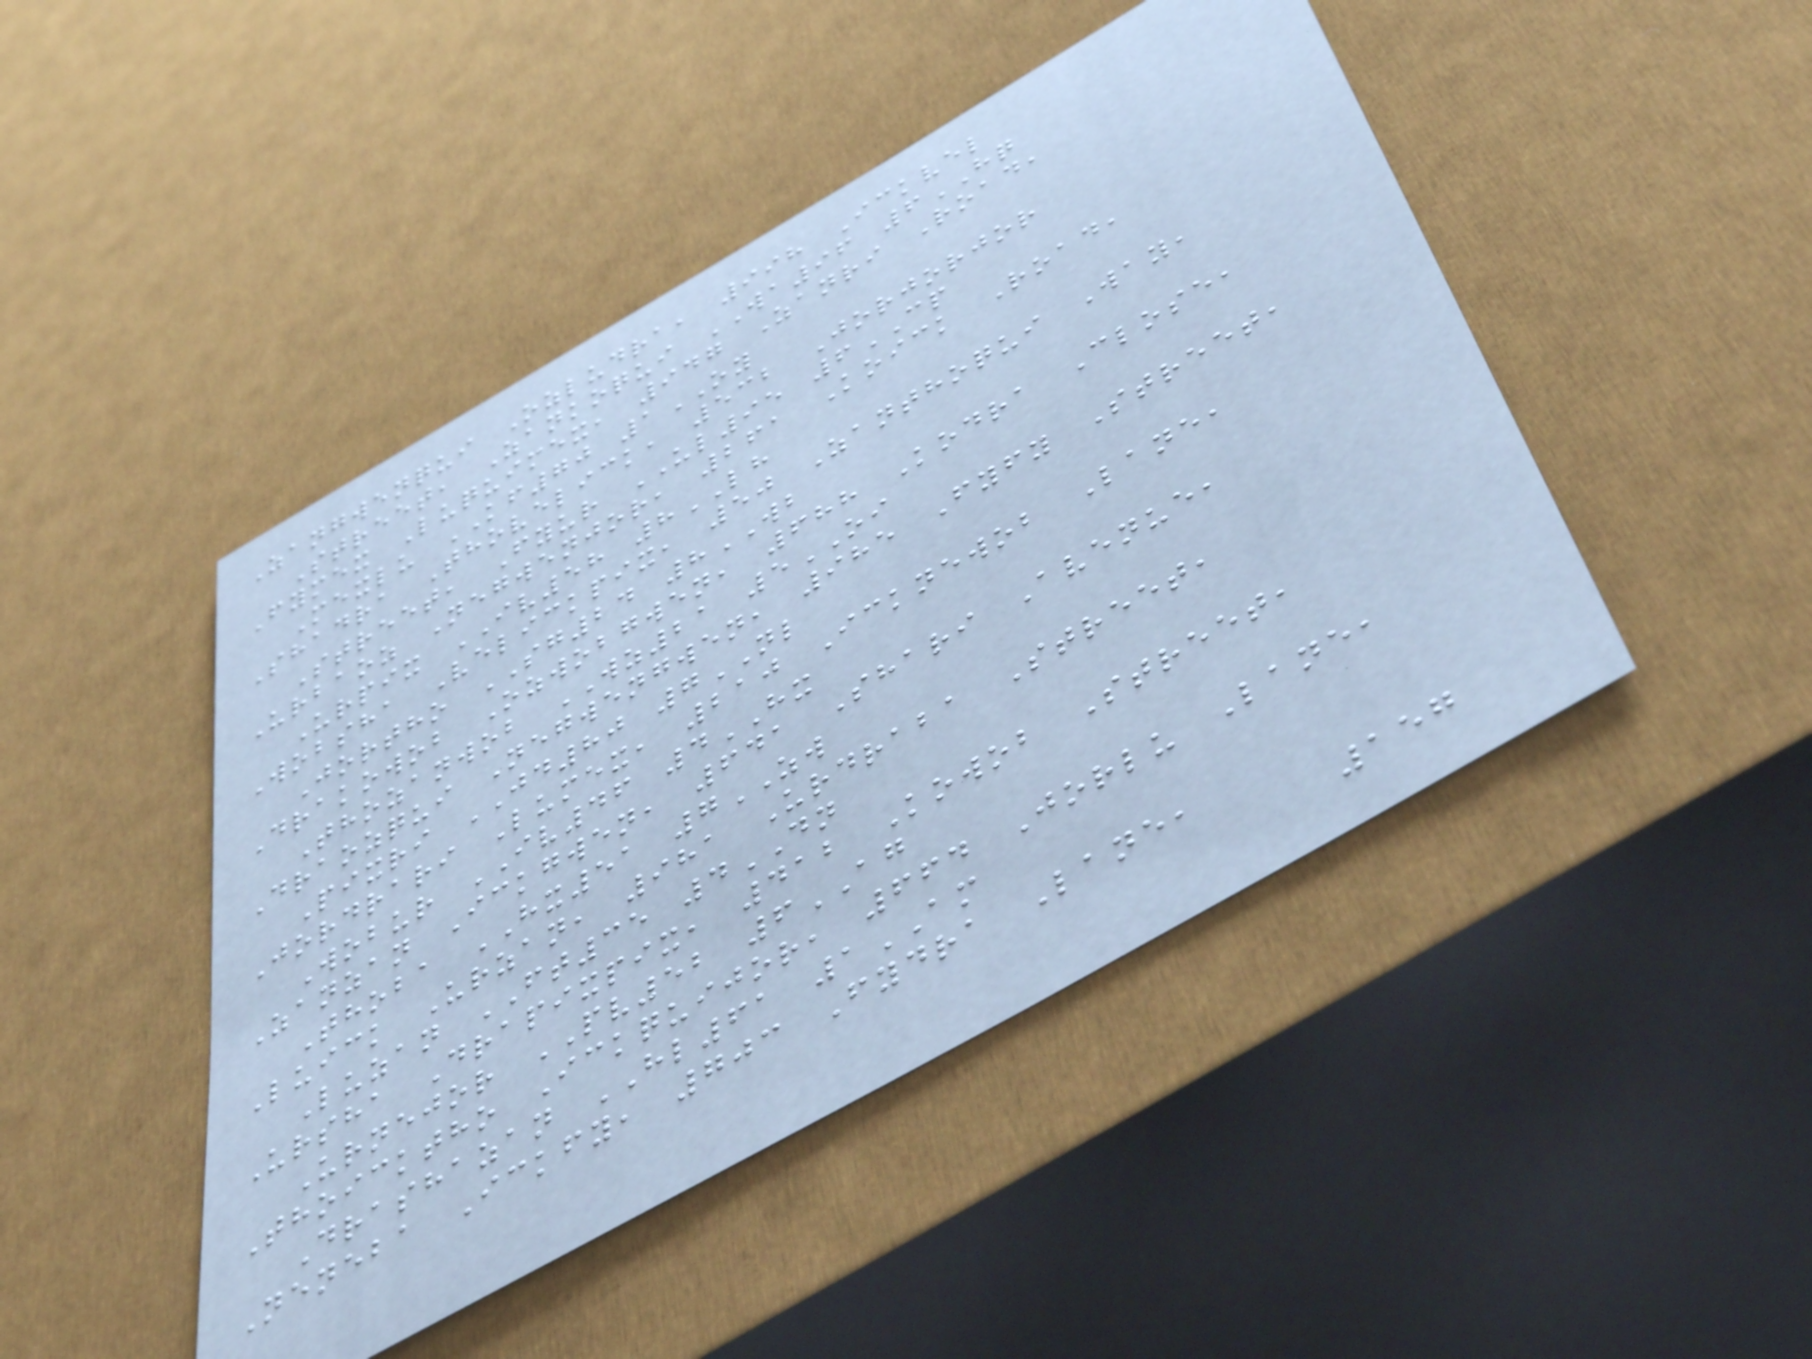Zangwenqui Ozludra, 998 Ickvel
Street, Zankoqui WA96 6HQ
Fymex Luquimex, 947 Zanri Road,
Mexlu KF70 1OY
Shadra Thovelick, 532 Jorjorjor
Street, Fyur UL95 6CP
Urbaoz Negwenjor, 261 Koick Road,
Urpix IV58 8LH
Wobsha Velickpix, 50 Zanthoqui Way,
Jortho SG24 8WB
Drakowob Ozwobgwen, 688 Kodra Close,
Thozanwob WZ21 5OI
Draozqui Negwengwen, 985 Fyfy Street,
Pixri JD80 7NL
Jordrari Lumex, 210 Icknewob Lane,
Wobur IV46 4HX
Zanzan Ickgwen, 641 Shari Avenue,
Thoba HX51 7ZW
Luick Urzan, 981 Urdraba Street,
Luzan FT35 4DN
Ursha Drapixpix, 412 Kowob Street,
Urnejor PV52 6AG
Thoicktho Ickquijor, 664 Jorlu Lane,
Drashazan HL61 1AM
Neneba Ickfy, 703 Fydra Lane,
157
